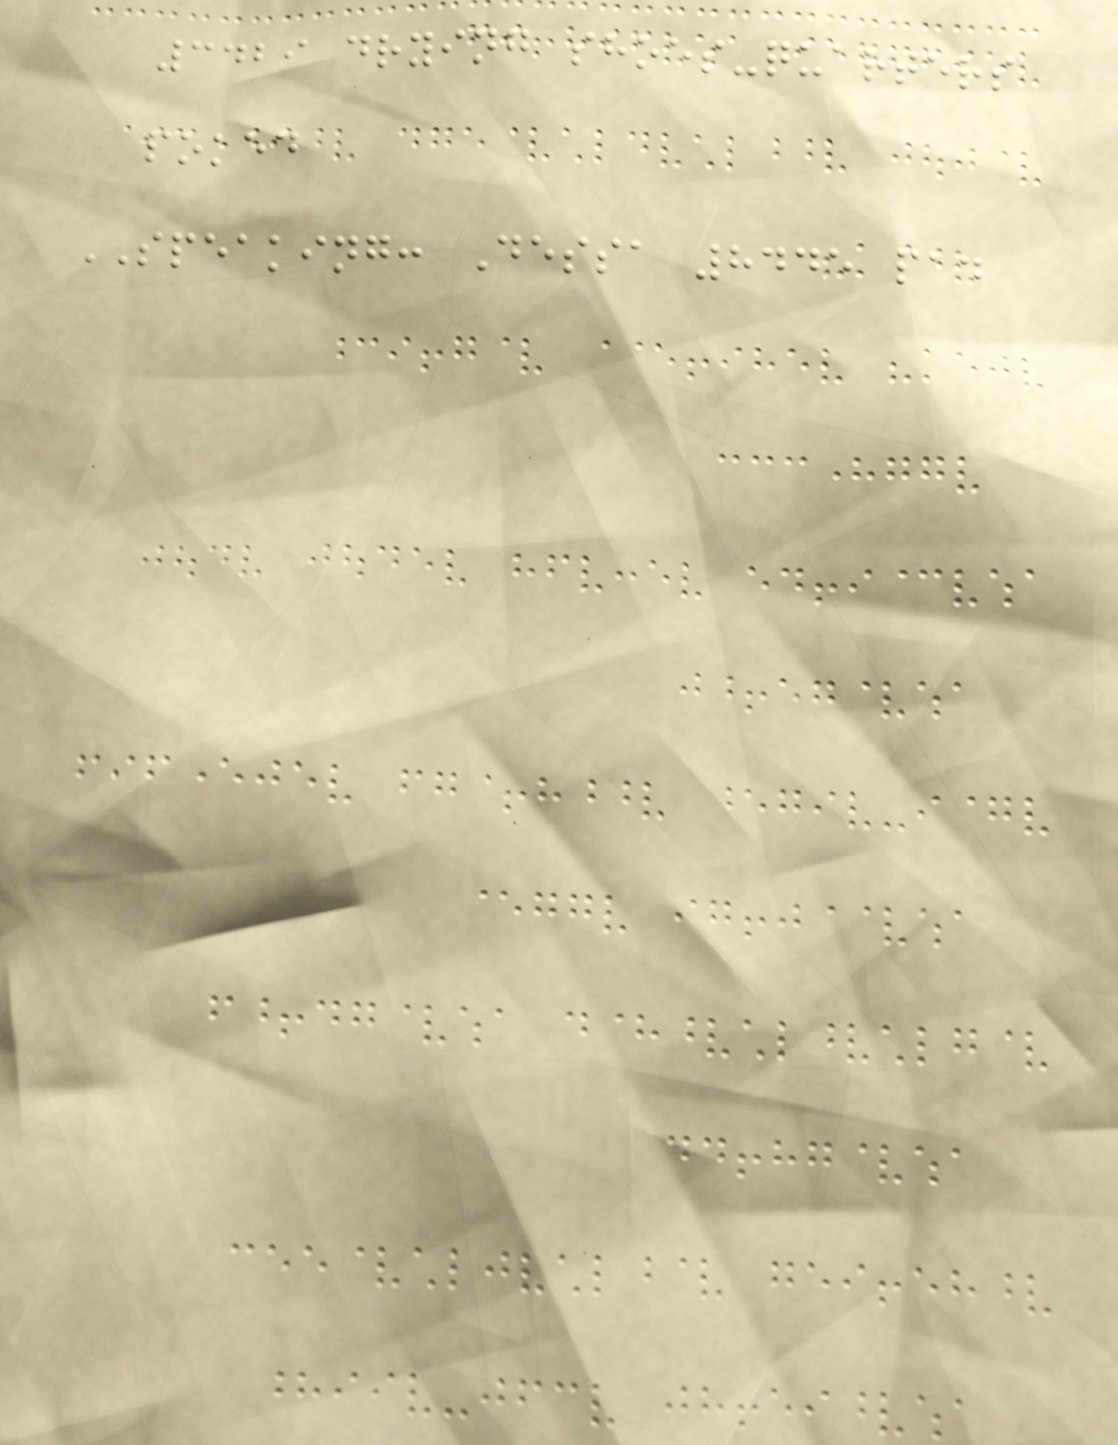3429 drying shoes-quarters
poked
SPEAKING: Dessa 8445 pad
